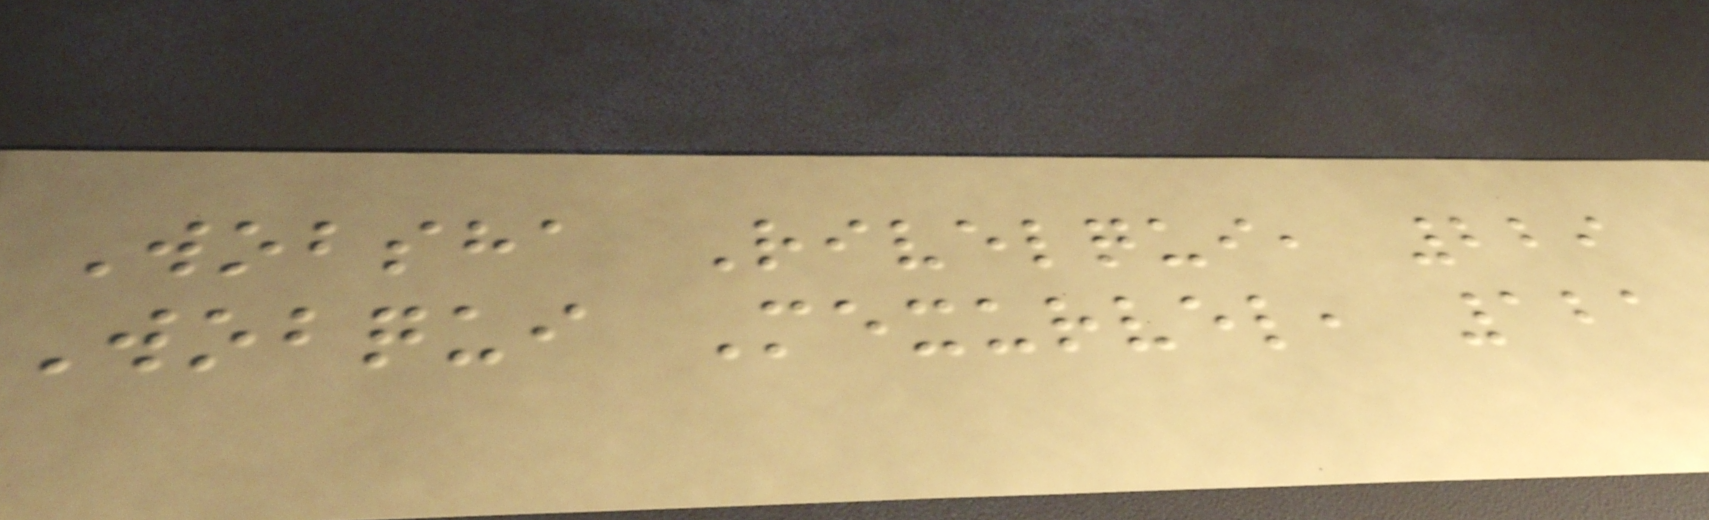Wobsha Rivelqui, 229
Wobqui Mexurvel, 121
